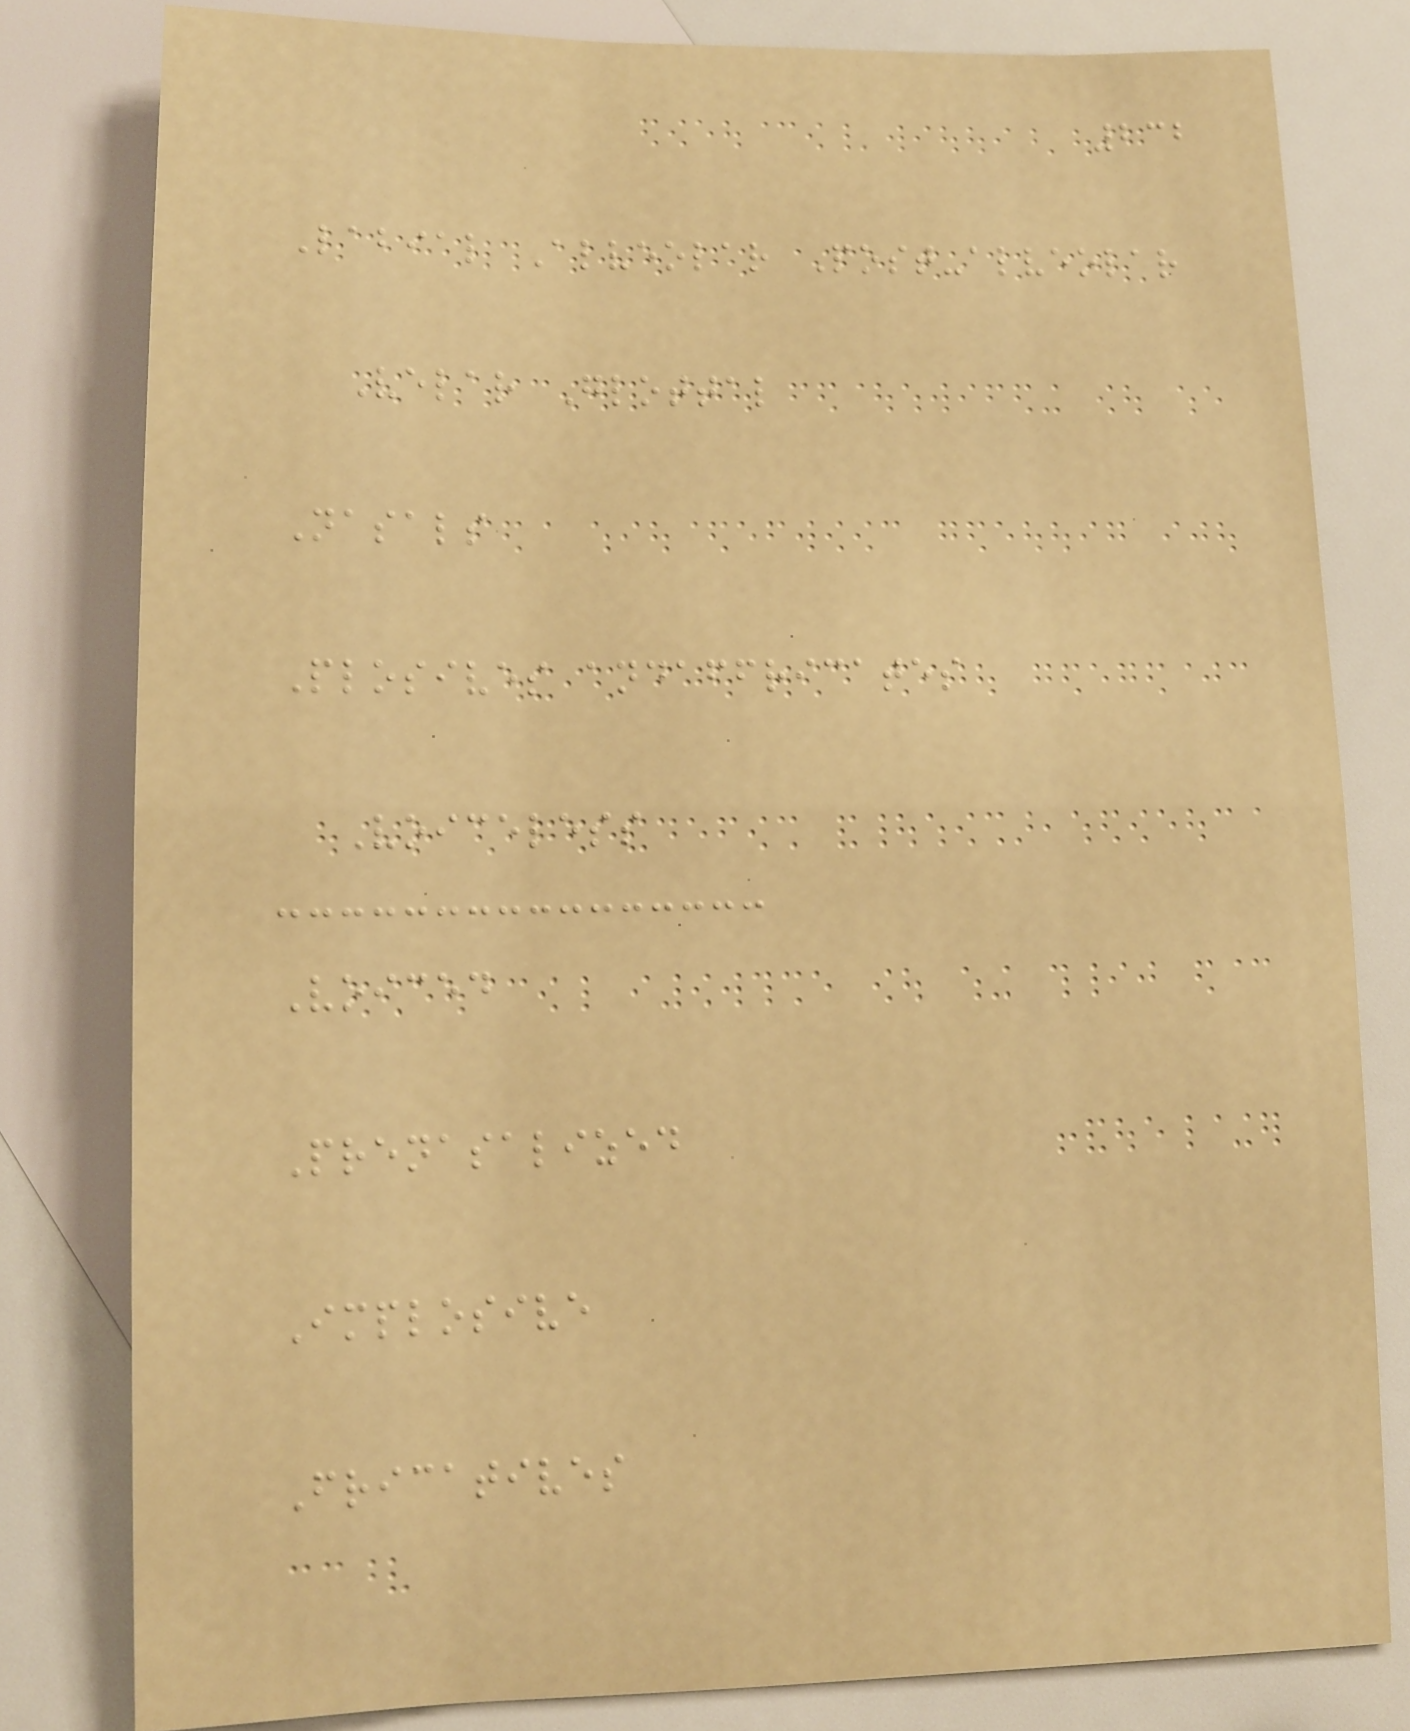232
Labial Alveolar Post-alveolar
Velar Glottal
Nasals
Plosives andaffricates
Voiceless
Voiced
Prenasalized
Implosive
Fricatives
